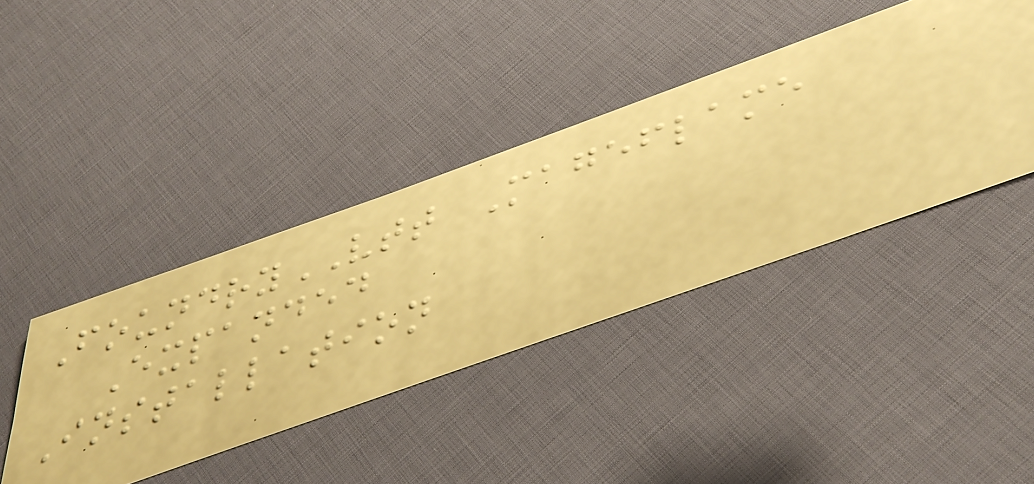FoundryVTT Mageflame
Expanded
Installation
